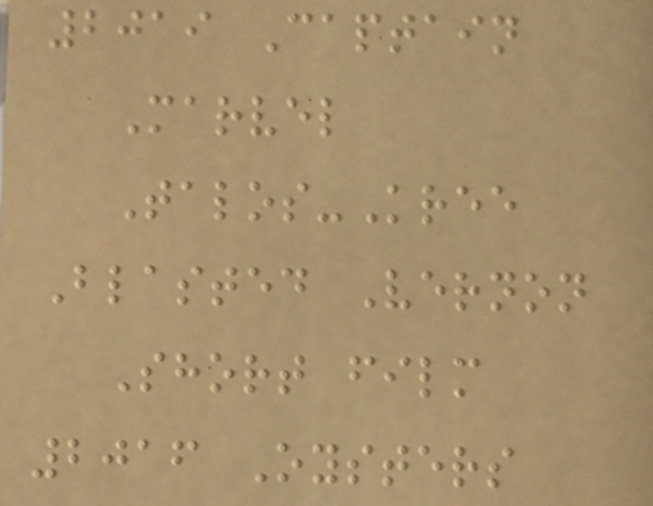2019 Captain
Marvel
Talos-Kree
Blasted Vernon
Short film
2016 Oysters
